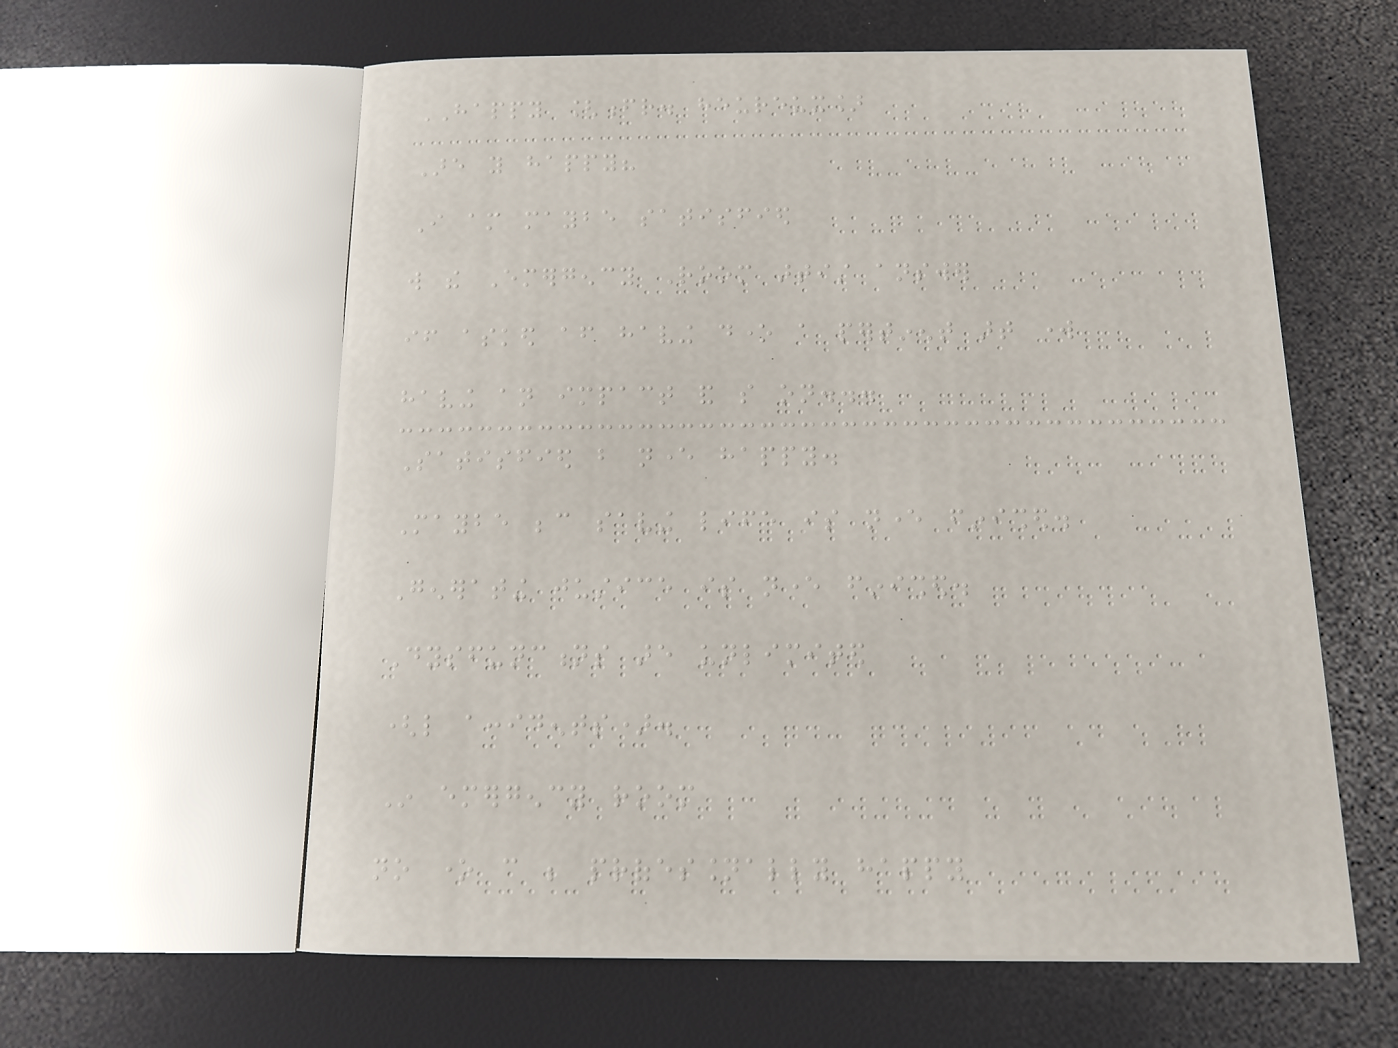HAPPY [fr. heureux]
Are you happy?
I am maybe satisfied
will the Emergency Room artist answer
if asked after having done a pertinent art work
having an impact and so on...
Satisfied but never happy.
Maybe because saving life is never finished.
Generating justice is never finished.
Dysfunctions are unlimited
(like accidents).
In emergency room
no one can be professionally happy
